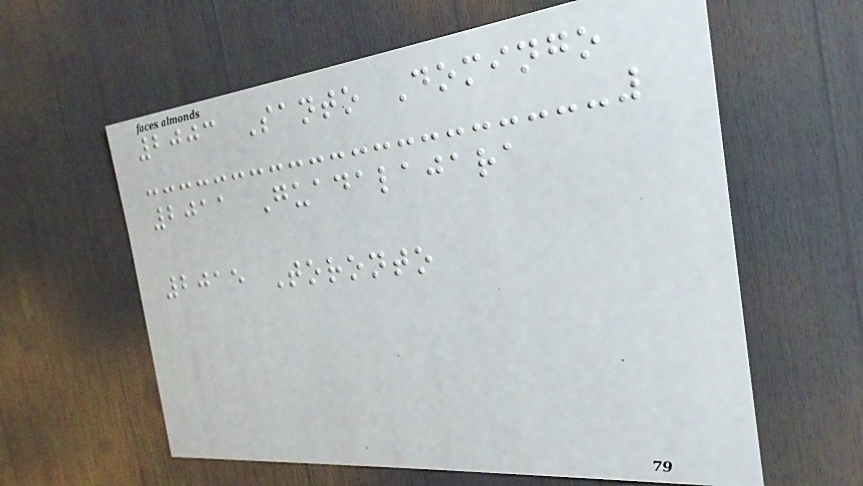2003 Santo Domingo
2011 Guadalajara
2015 Toronto
